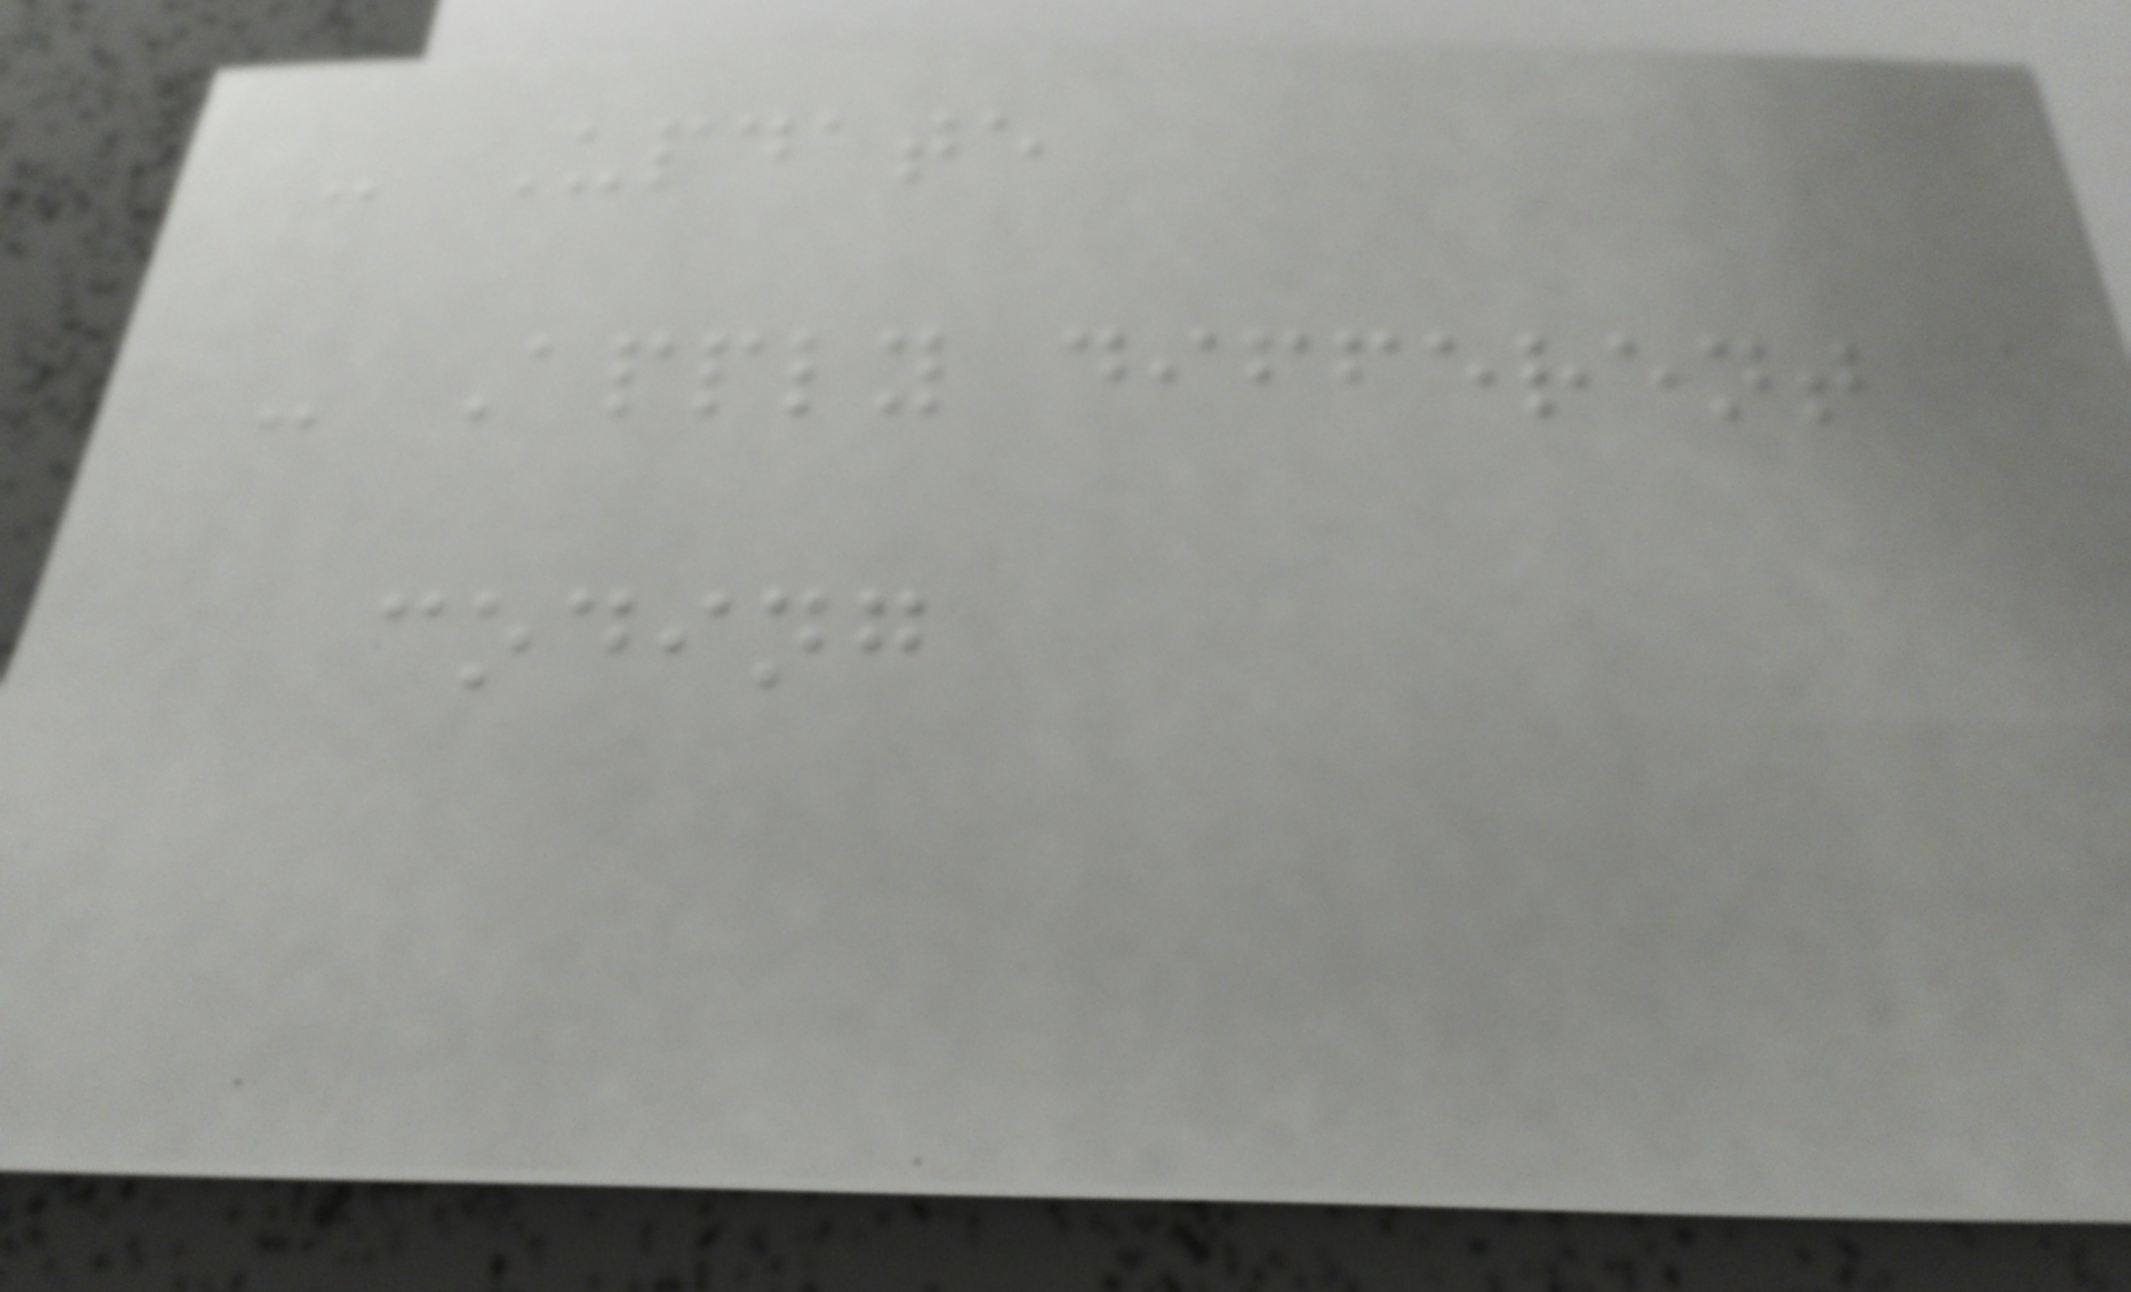- Update
- Apply different
coding
